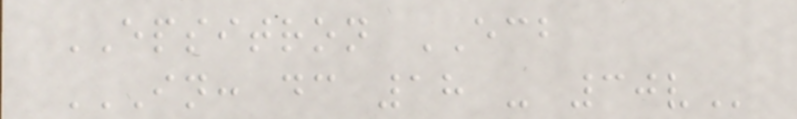EPSITRON ECB
IN: DC 18 - 30V
